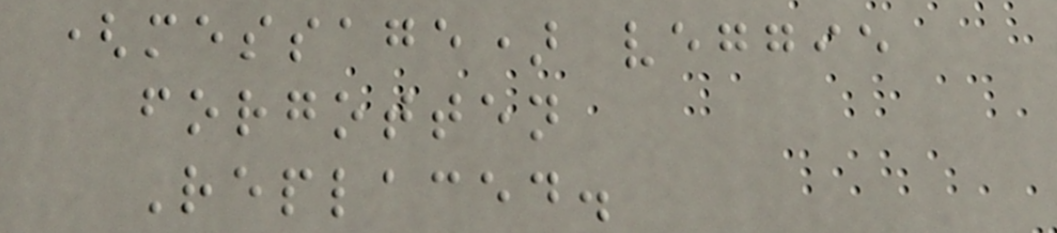(message) veggie
forgotten
Replaced.
